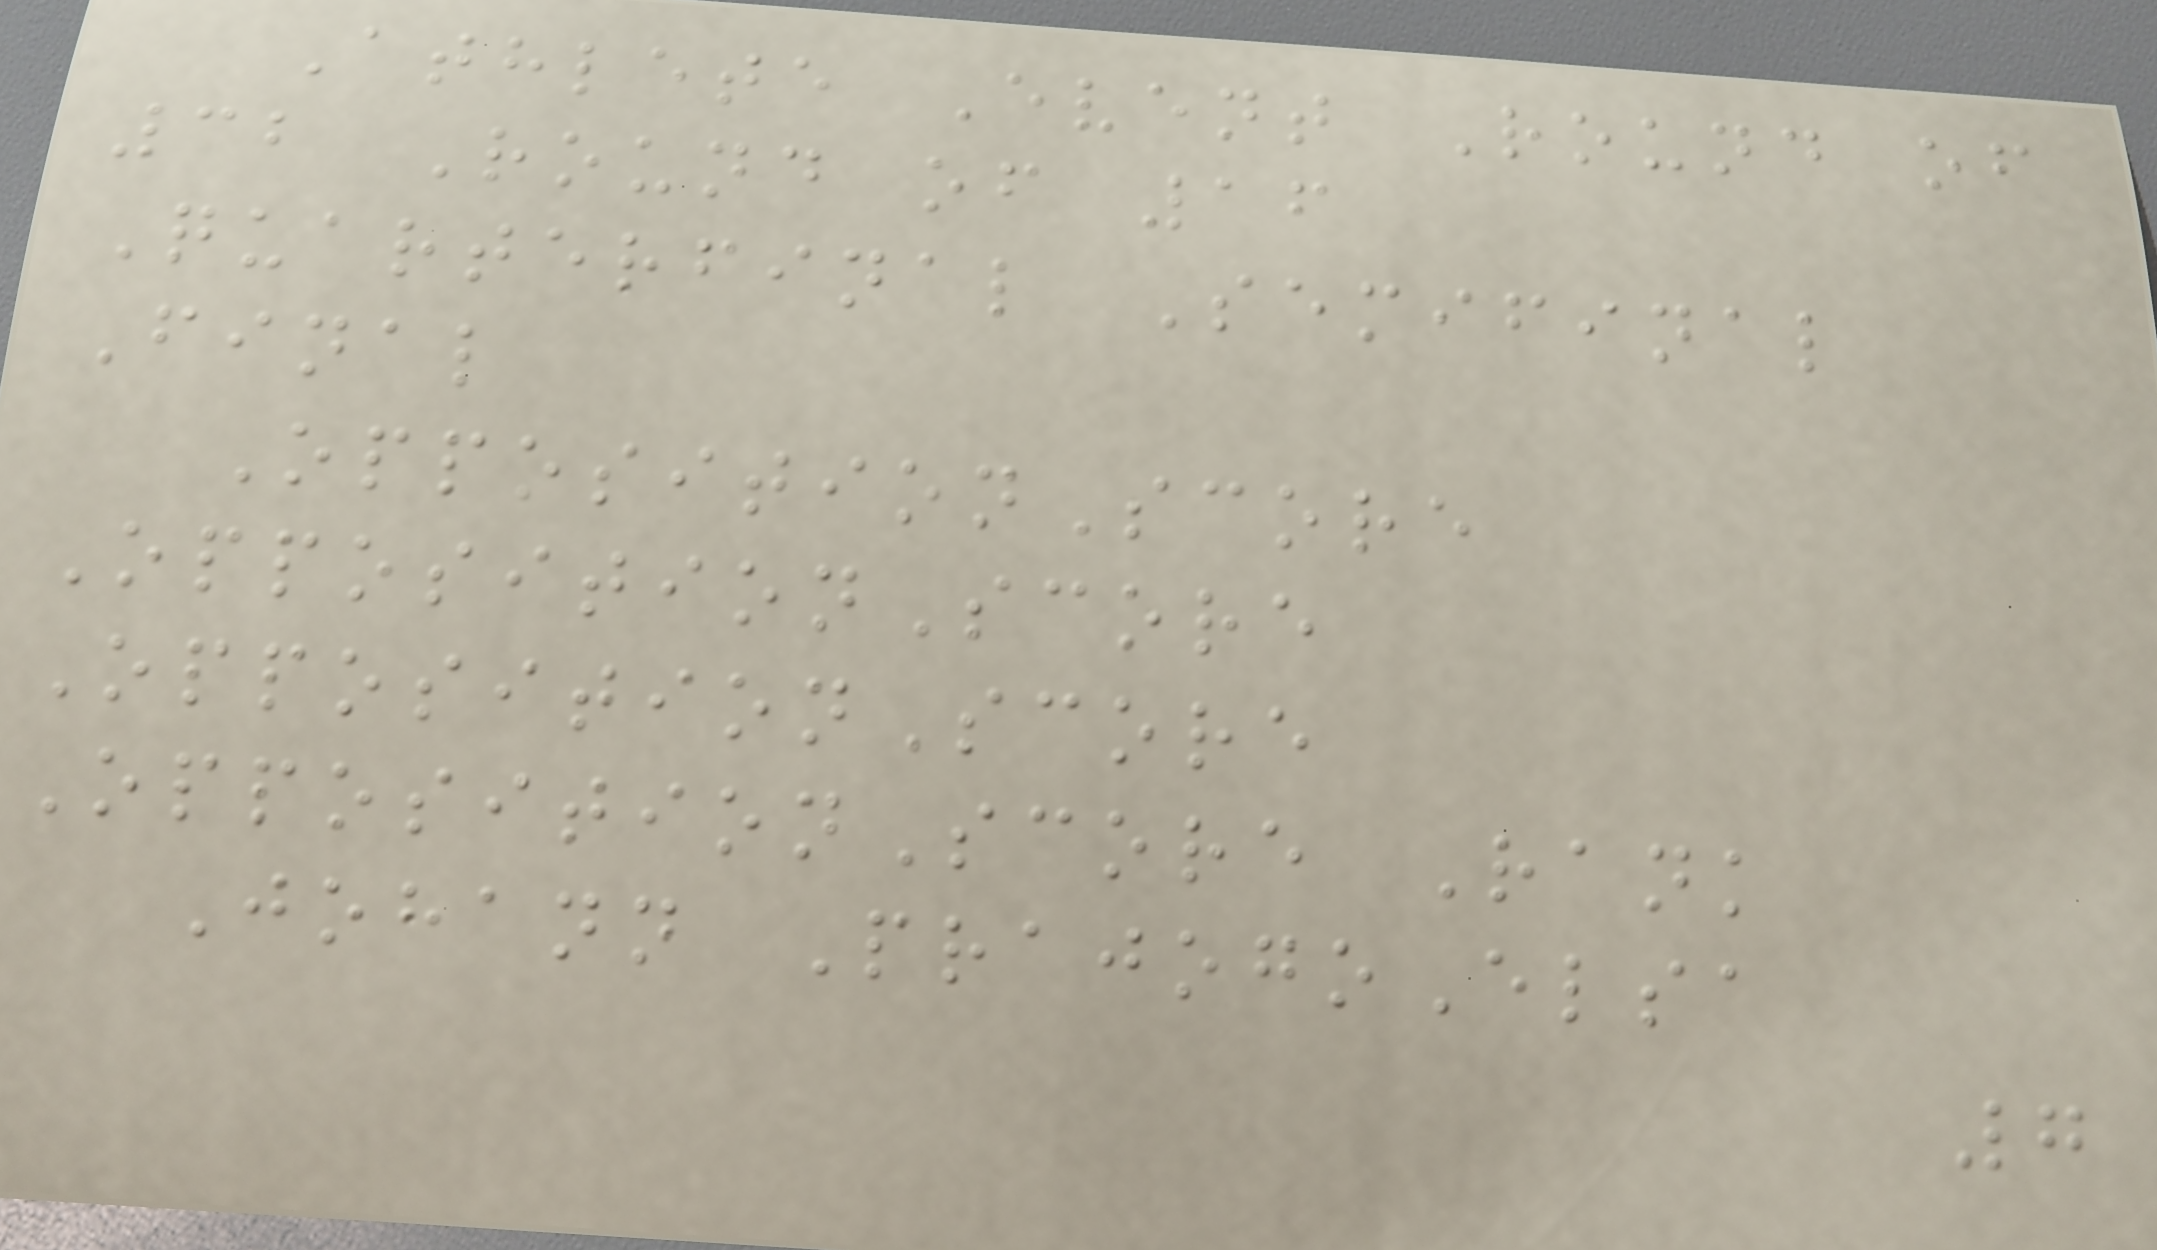Athlete Event Round of
32 Round of 16
Quarterfinal Semifinal
Final
OppositionScore
OppositionScore
OppositionScore
OppositionScore Rank
Johann PrajogoElsa
7
